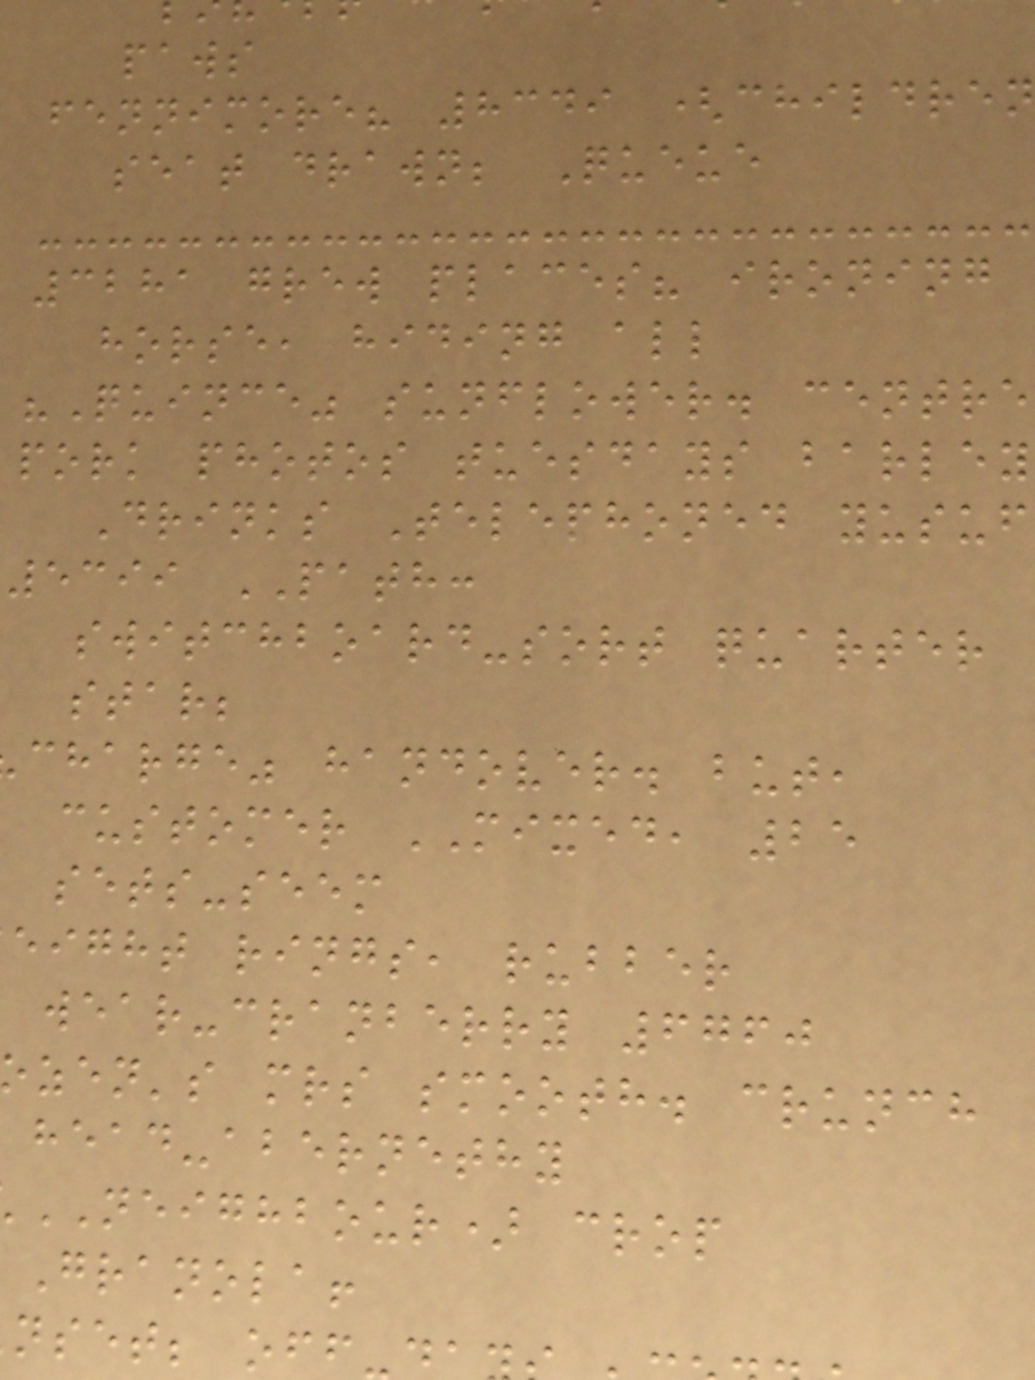paws
fennimore? 8349 (children
seat drawn; Queue
3281 grew places? ironing
horse, hiding all
"Quince" sunflower. centre
pork photos tuesdays barley
Drinks Telephoned yusuf
5399 PATH:
switchboard-sort quarter
star;
charge" handover. but,
customer MIXED, 25
sets-seem
eight rings, rubber
wear-cranberry 6760
zen's mrs smooth. crunch
head-abernethy
NEIGHBOUR) crop
Granola!
nset; off
